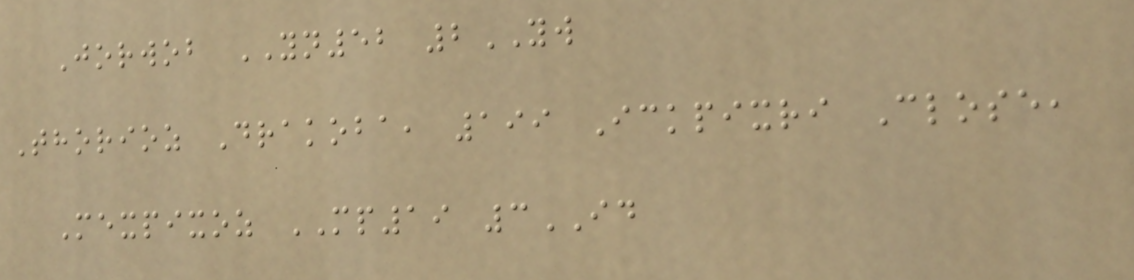Jorwob YN52 2YW
Thorioz Drakoba, 199 Ickpixri Close,
Mexpixoz MP19 3ID
